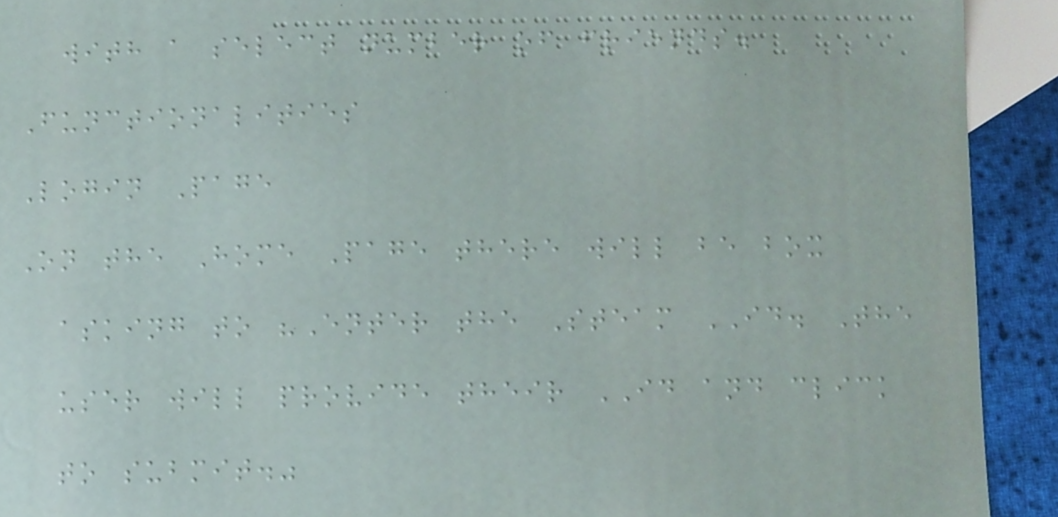with a select number of friends.
Functionalities
Login Page
On the Home Page there will be box
asking to "Enter the Steam ID. The
user will provide their ID and click
to submit."
